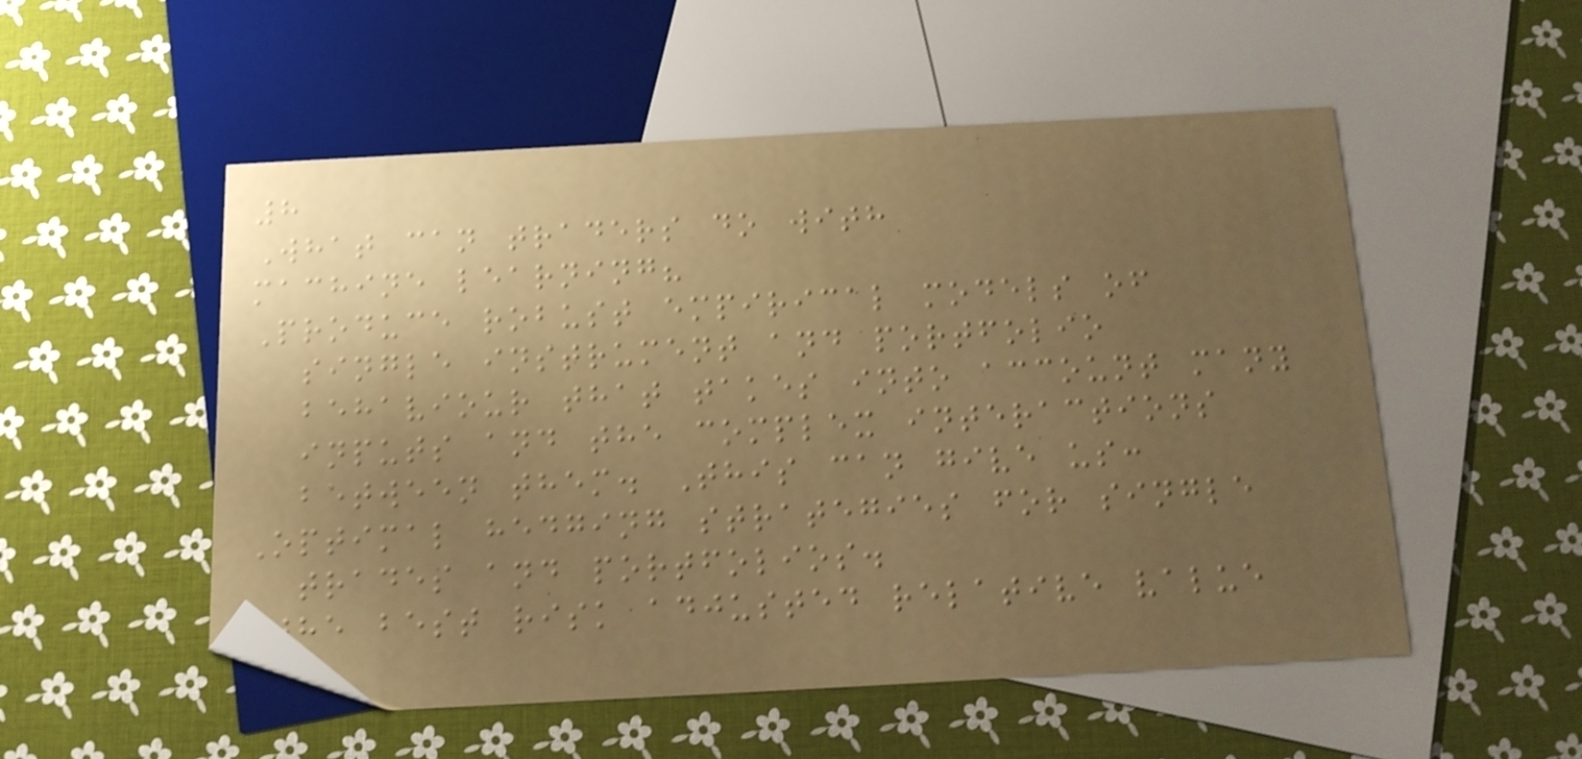8
What can traders do with
machine learning?
Produce robust empirical models of
single instrument and portfolio
behaviour that takes into account many
inputs and the complex interactions
between them. This can give us:
Optimal hedging strategies for single
trades and portfolios.
The best risk adjusted relative value
